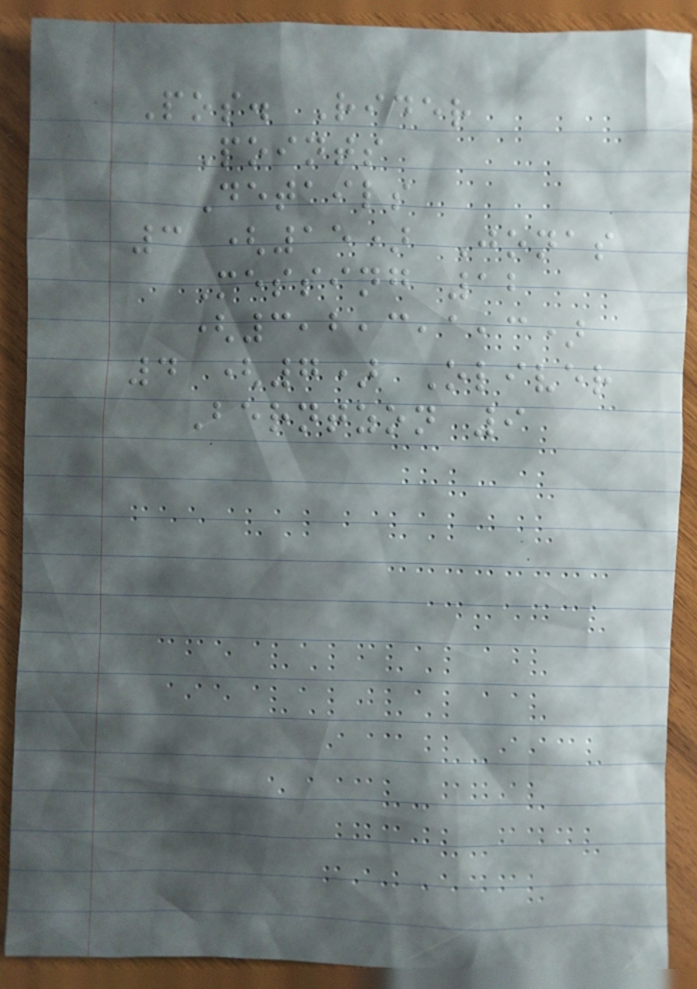Pos. Rider
Points
Details
3 (15) Jonas
Messing 12
(3,2,3,1,3)
4 (7) Oliver
Berntzon 9
